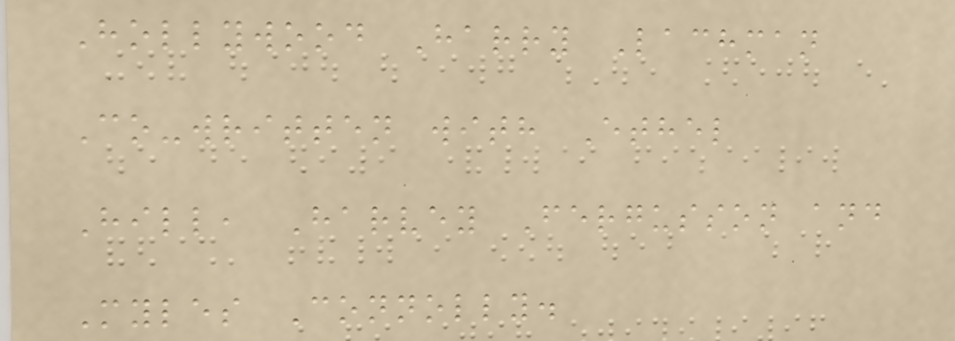Hollywood Harry Lachman
Co-written with Ethel
Hill, Harvey Fergusson and
Myles Connolly.
